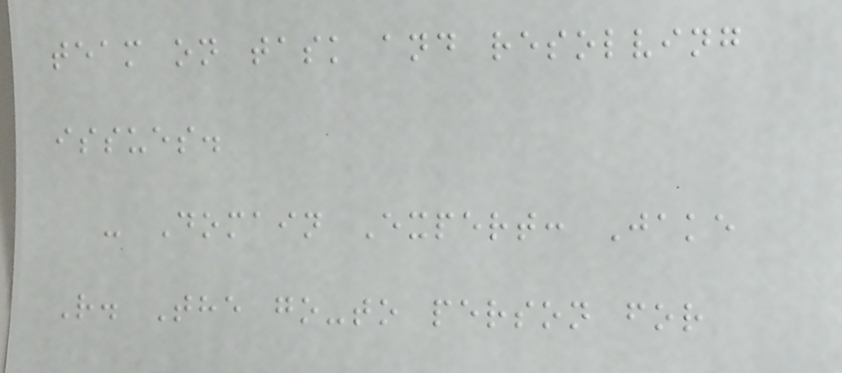team on task and resolving
issues.
- Domain Expert: Jake
R. The go-to person for
